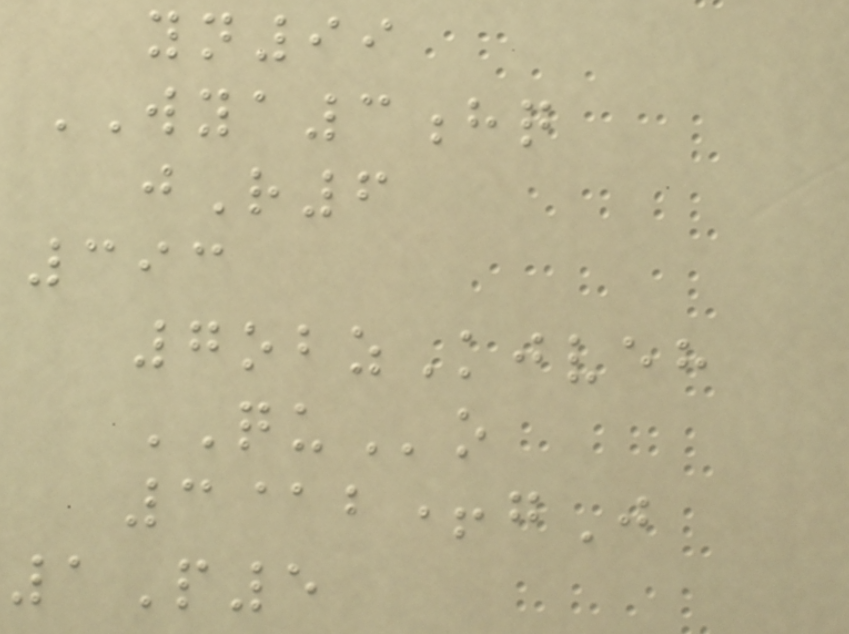yn99
WYA3hq
jR6
393
7obzKjveh
QUo
3@b+gJ
1P5
